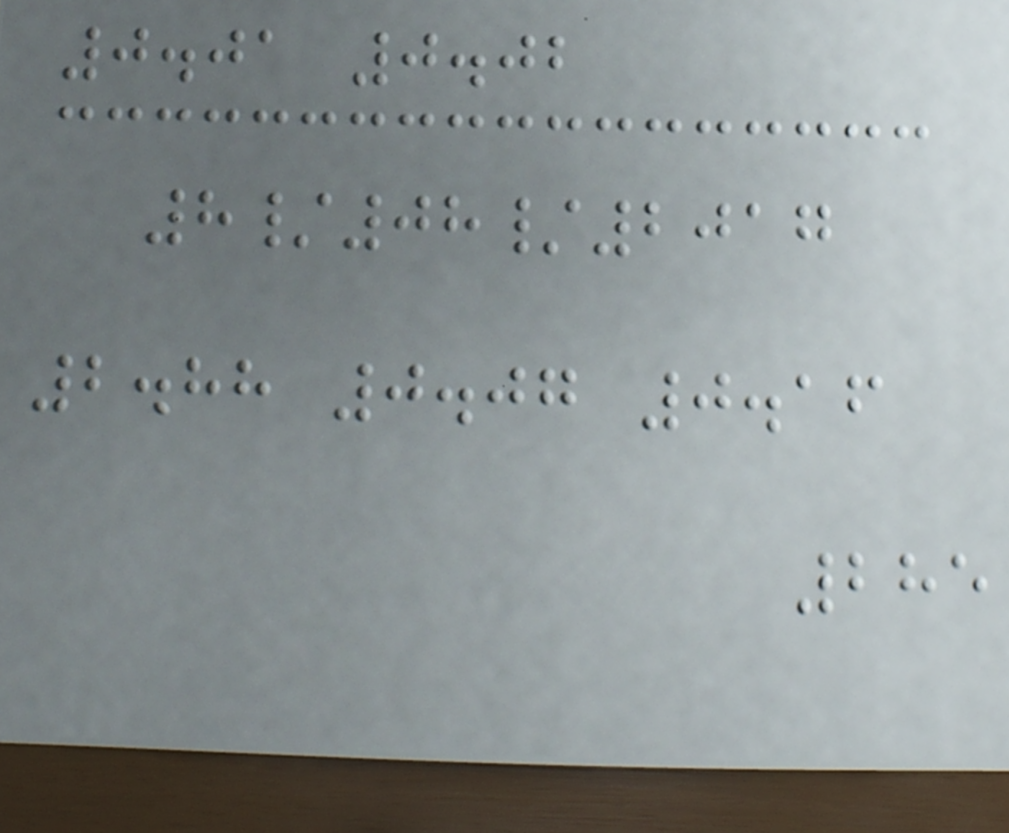0.01 0.02
8/08/2017
2.88 0.07 0.16
285
